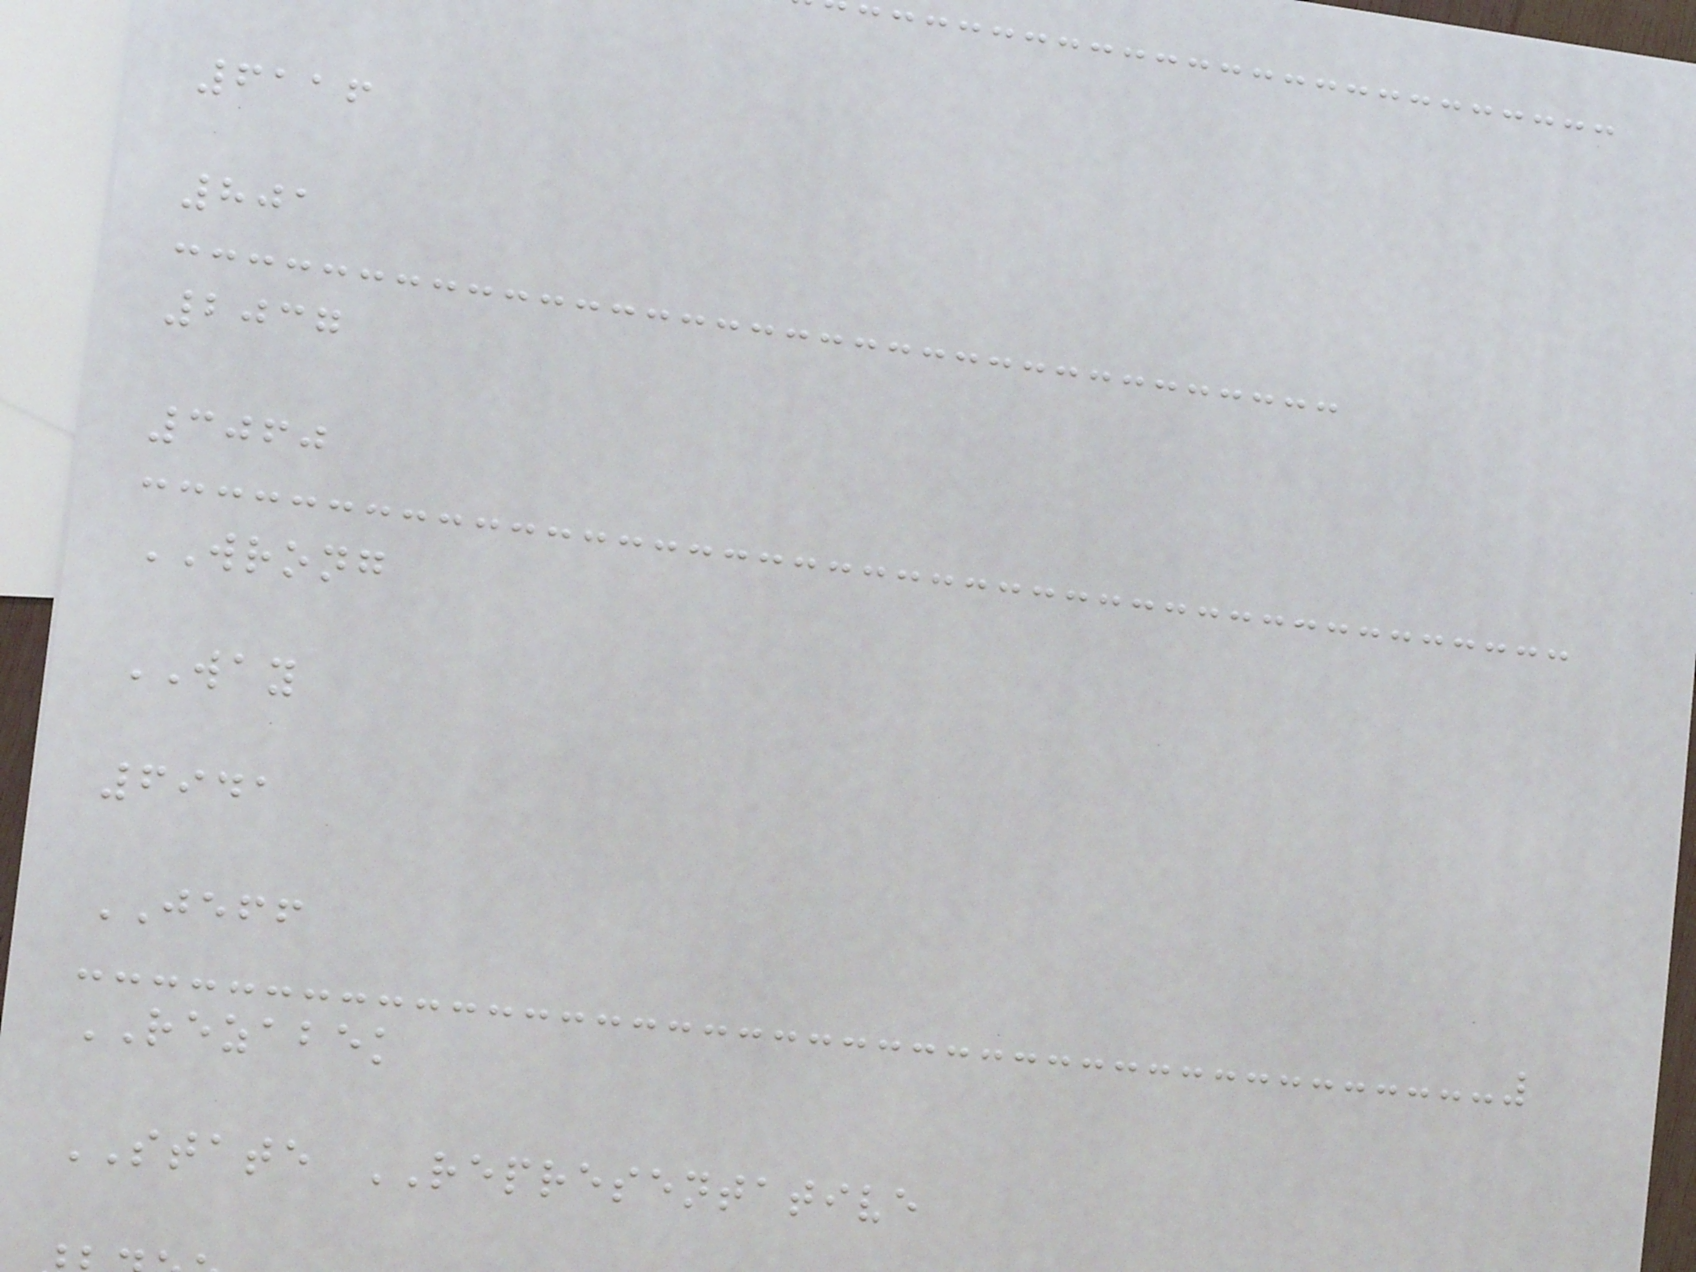6116
801
2037
3060
WRONG
WAY
6941
JEFF
REZABEK
STATE REPRESENTATIVE
